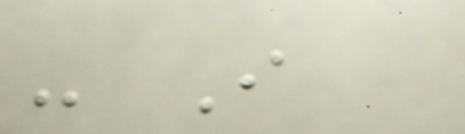- I
